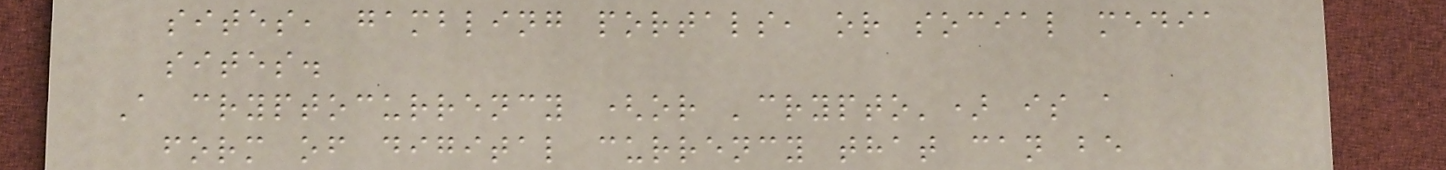sites, gambling portals, or social media
sites.
A cryptocurrency (or 'crypto') is a
form of digital currency that can be
